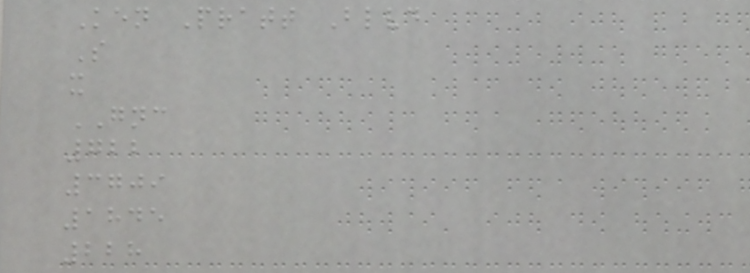Ken Pratt Blvd
S
x
GNC
722
3709
1845
228
